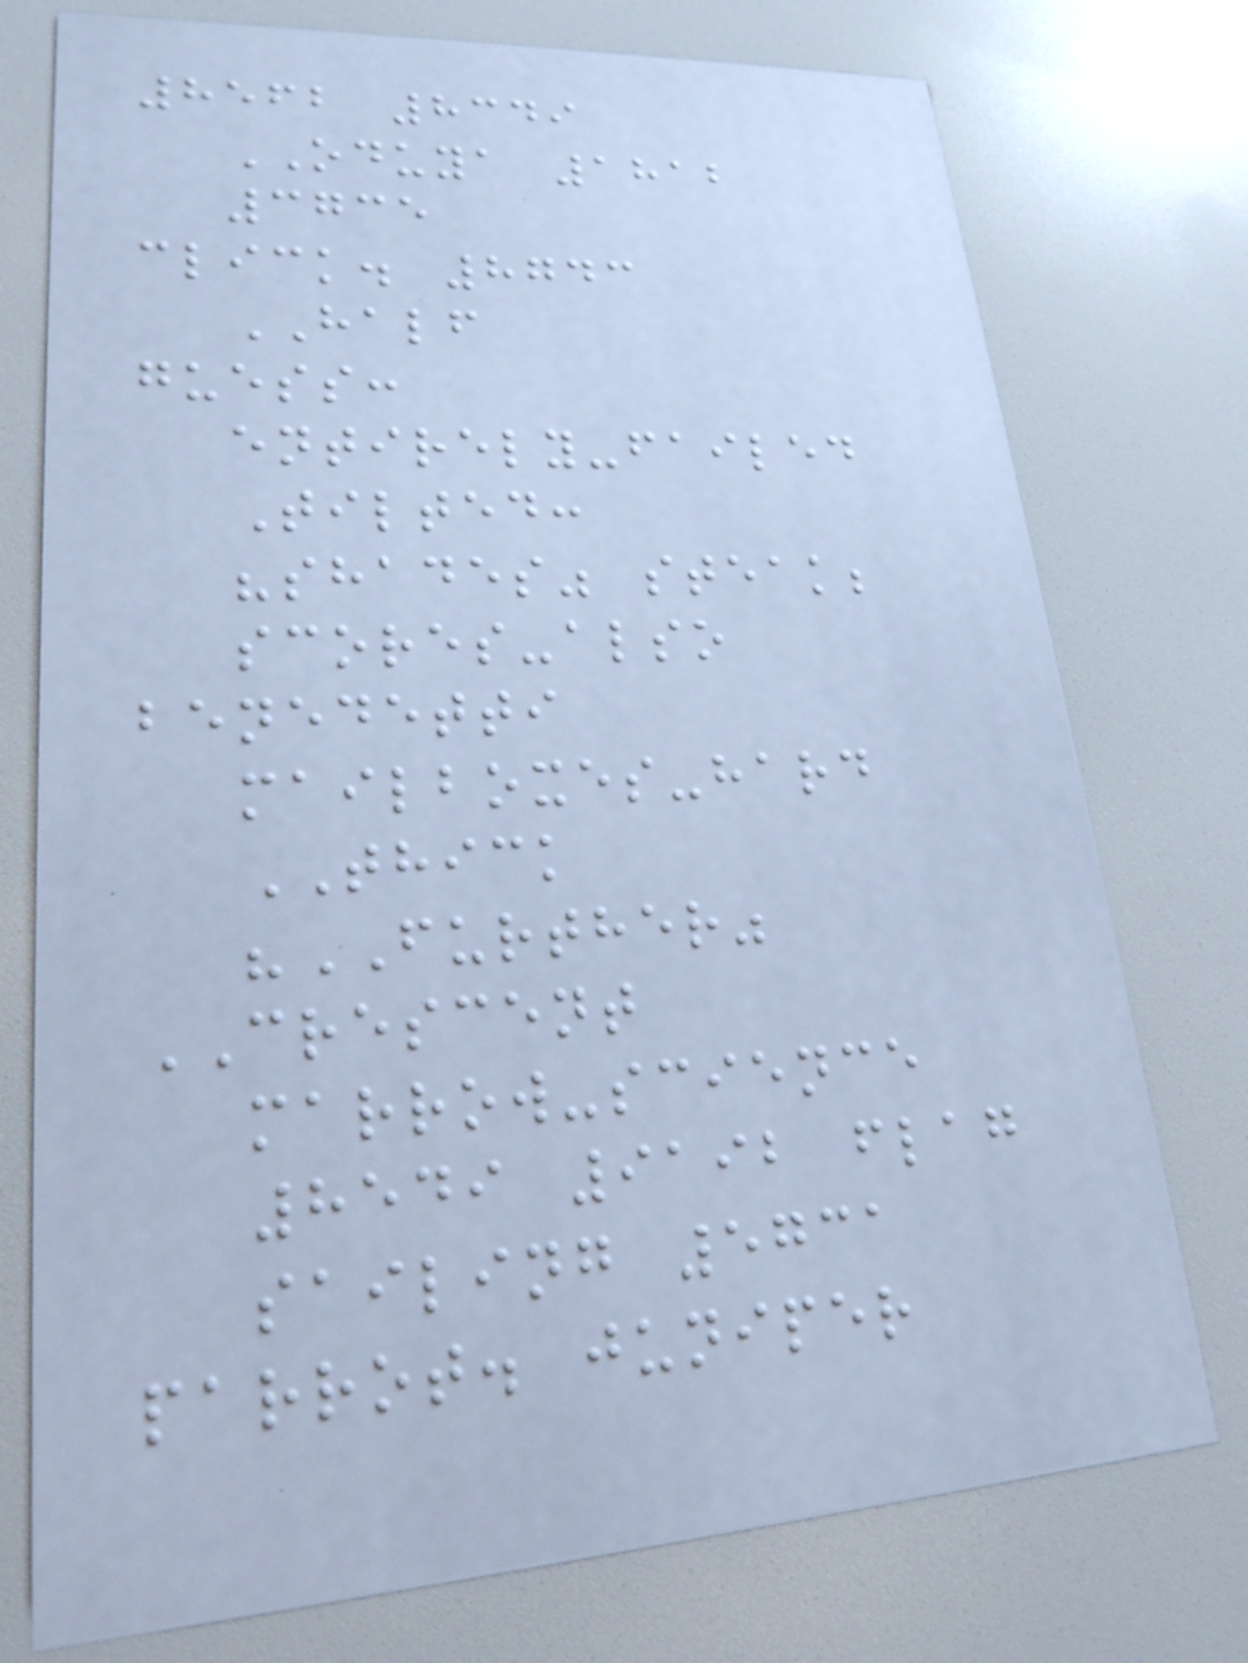8562 8349
ODUYA 1812
3735
click. 8743
HALF
guess:
entirely-failed
Tilted:
"shades" steak;
scores-also
benedetti
mailboxes-hard
THICK
"FURTHER"
CRESCENT
marrow-science
8549 9192 flag
sailing 5731
parrot. juniper
